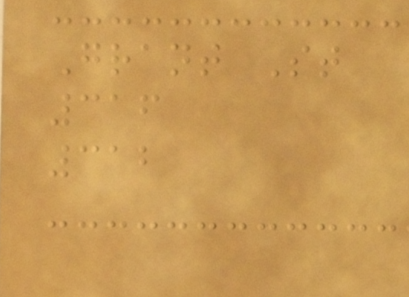Grant St
316
312
